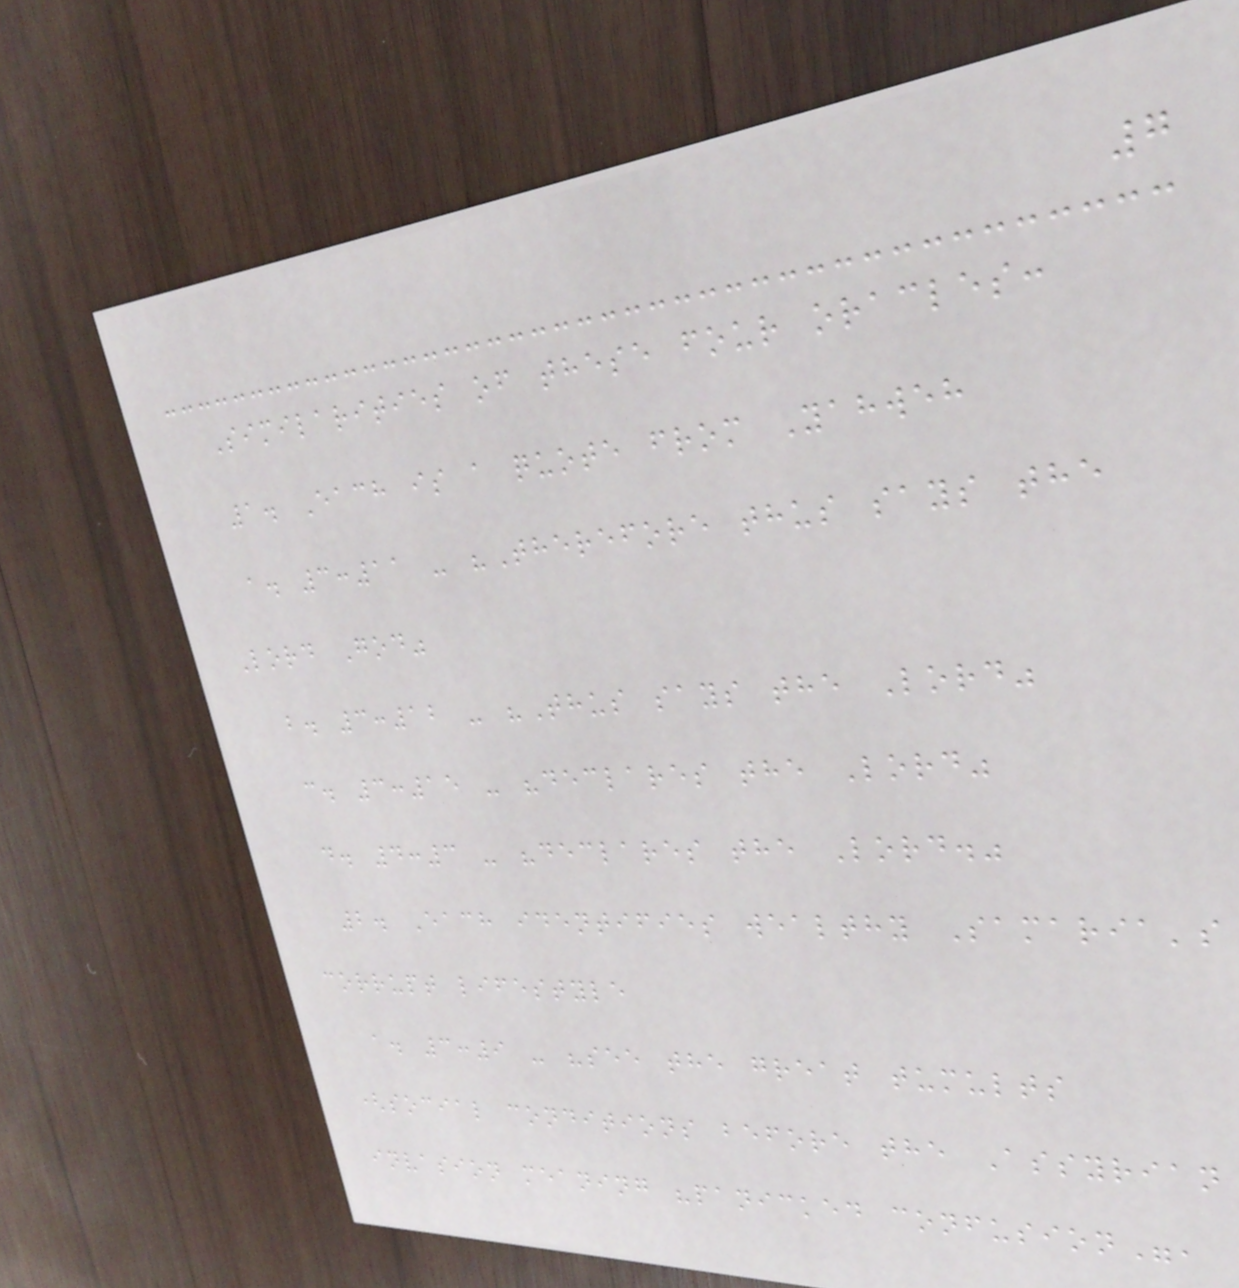7
Similarities of these four oracles:
1. Each is a quote from Yahweh
a. 3:11 - "Therefore thus says the
Lord God"
b. 3:12 - "Thus says the Lord"
c. 3:15 - "declares the Lord"
d. 4:3 - "declares the Lord."
2. Each identifies wealthy Samaria's
corrupt lifestyle
a. 3:9 - "see the great tumults
(social conditions before the Assyrian
invasion meaning "panicked confusion",
